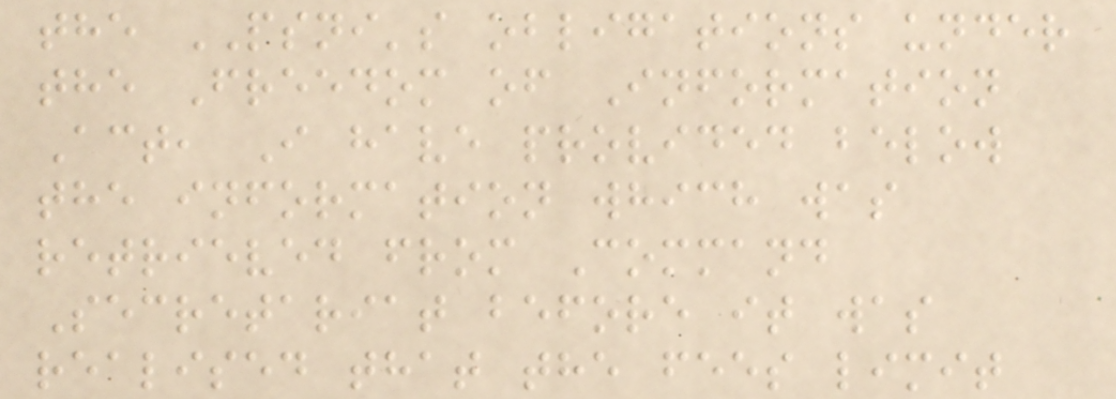the PSNI's obligations under
the Freedom of Information
Act, I have provided below
the information which was
retrieved from Command
Secretariat before it was
realised that the fees limit
